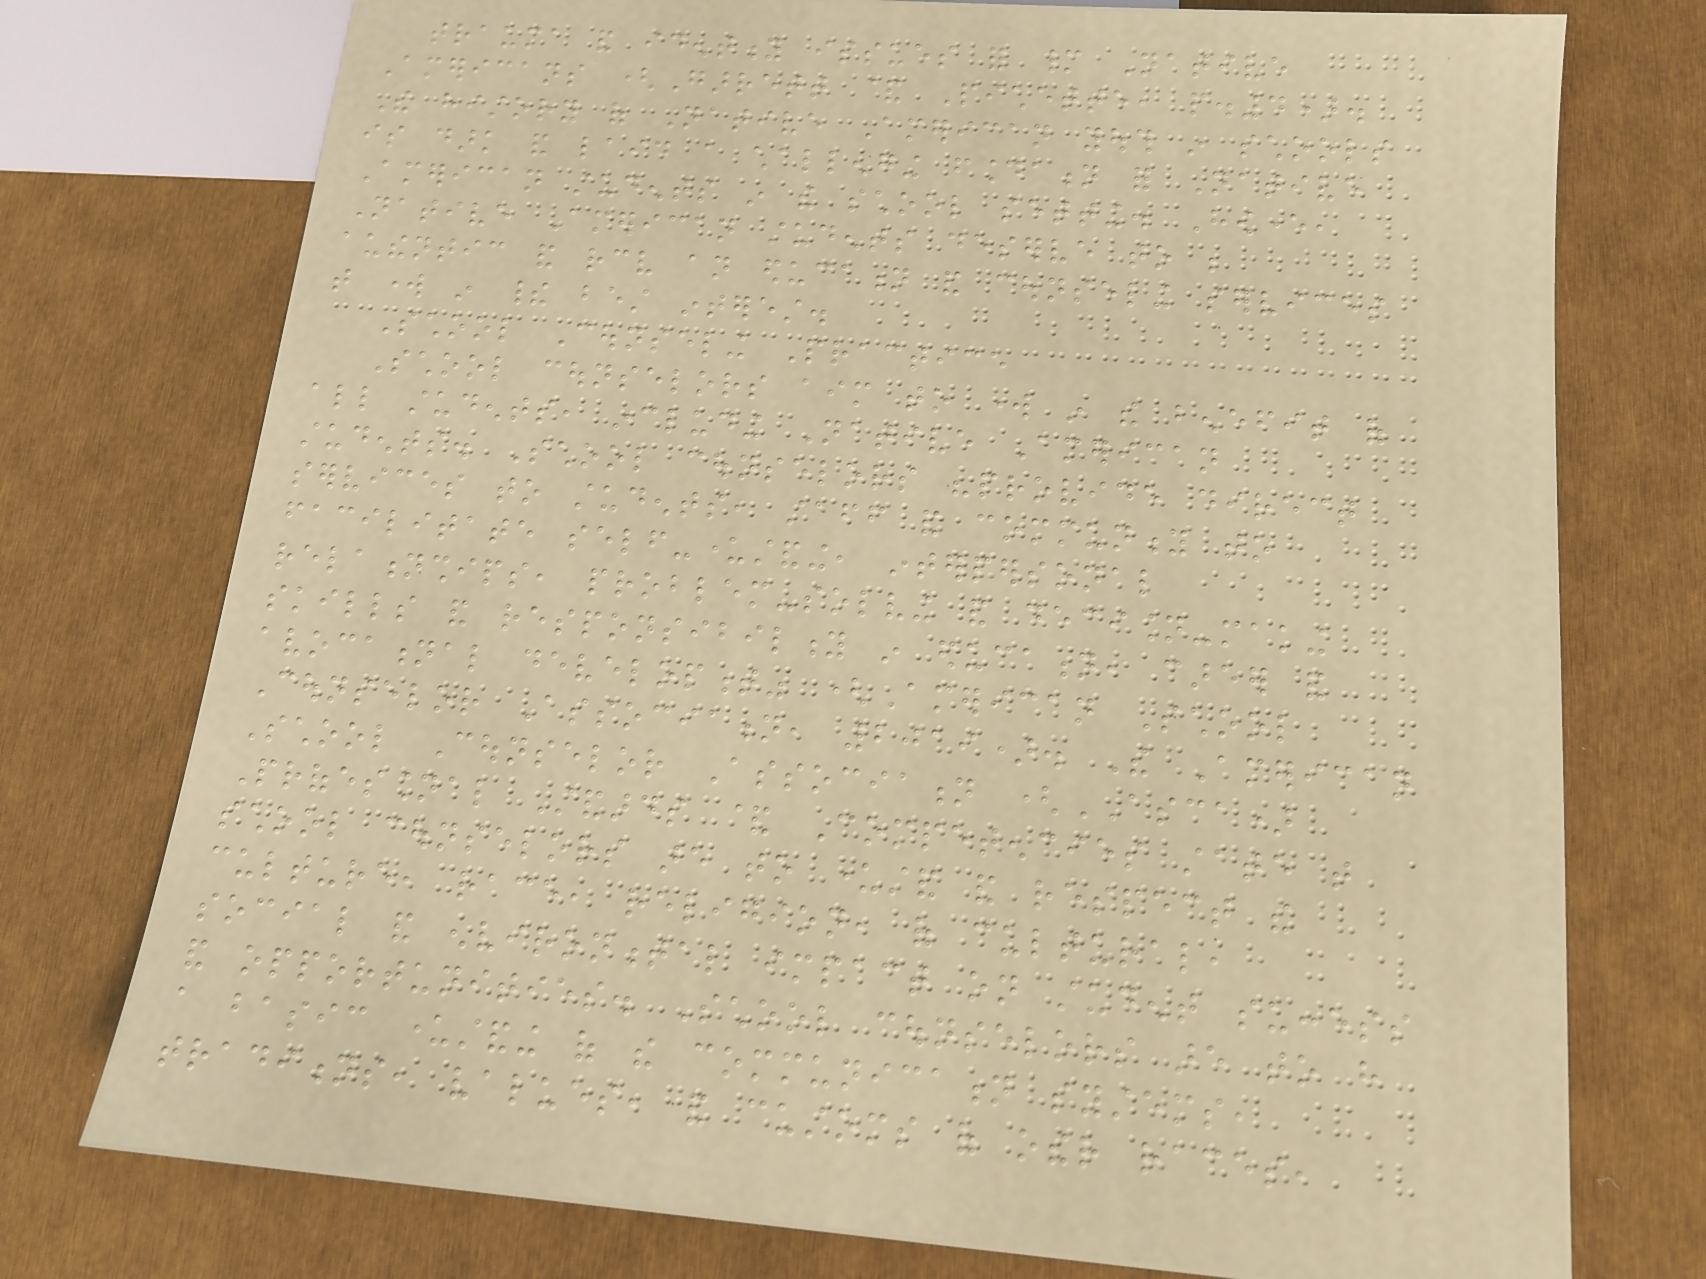trauma and identity issues for many Native
Americans (Garrett & Pichette, p.4).
The history of Native American youth in schools
is dark and laid a challenging foundation for Native
American students in the school setting. However,
Native American students deserve to be
authentic and receive an education and counseling services
that work in their best interest.
School Counseling Practice
School counselors aim to work in the benefit of
all students, including Native American
students. School counselors "provide direct
services to students, staff and community to
facilitate self-understanding, interpersonal
relationships, problem-solving and decision-making
skills and responsibility in education, career and
avocational development" (American School
Counselor Association, 2019). The American
School Counselor Association (ASCA)
Professional Standards & Competencies state that
school counselors are to understand and respect the
culture, race, religion, of cultural,
social and environmental impact on student success
and opportunities. School counselors are to have
a basic understanding of the communication systems,
traditions, values, and customs of other races,
